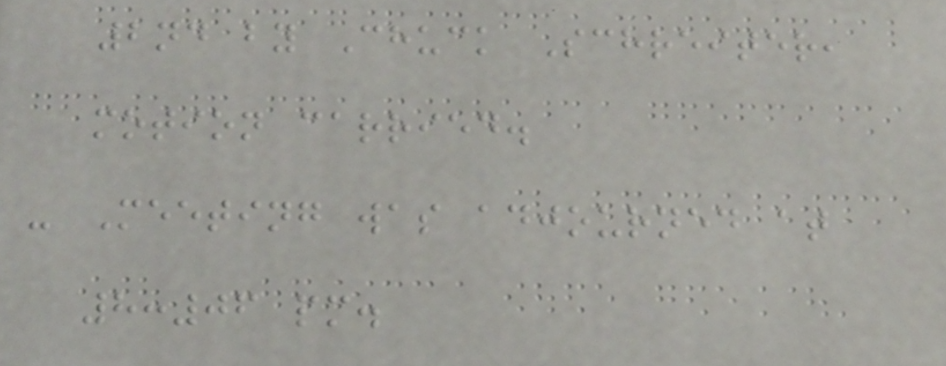2nd by Chuck Schreiter,
motion carried.
- Meeting was adjourned at
8:06 pm.
